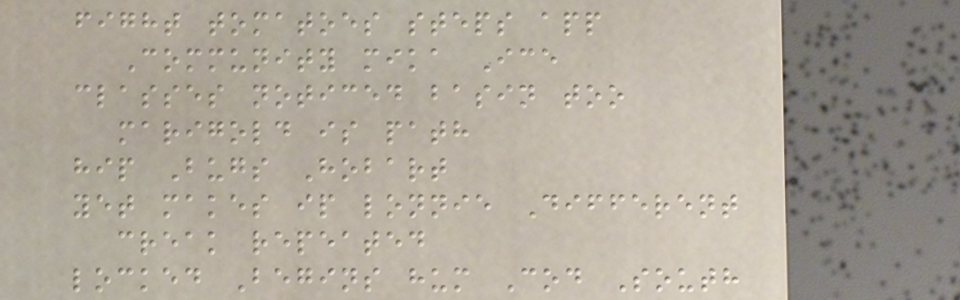fight tomatoes steps app
Community mika Ice
classes noticed basin too
marigold is path
hip Bugs Hobart
yet makes ip lonnie Different
creak repeated
locked Begins hum Cod South
